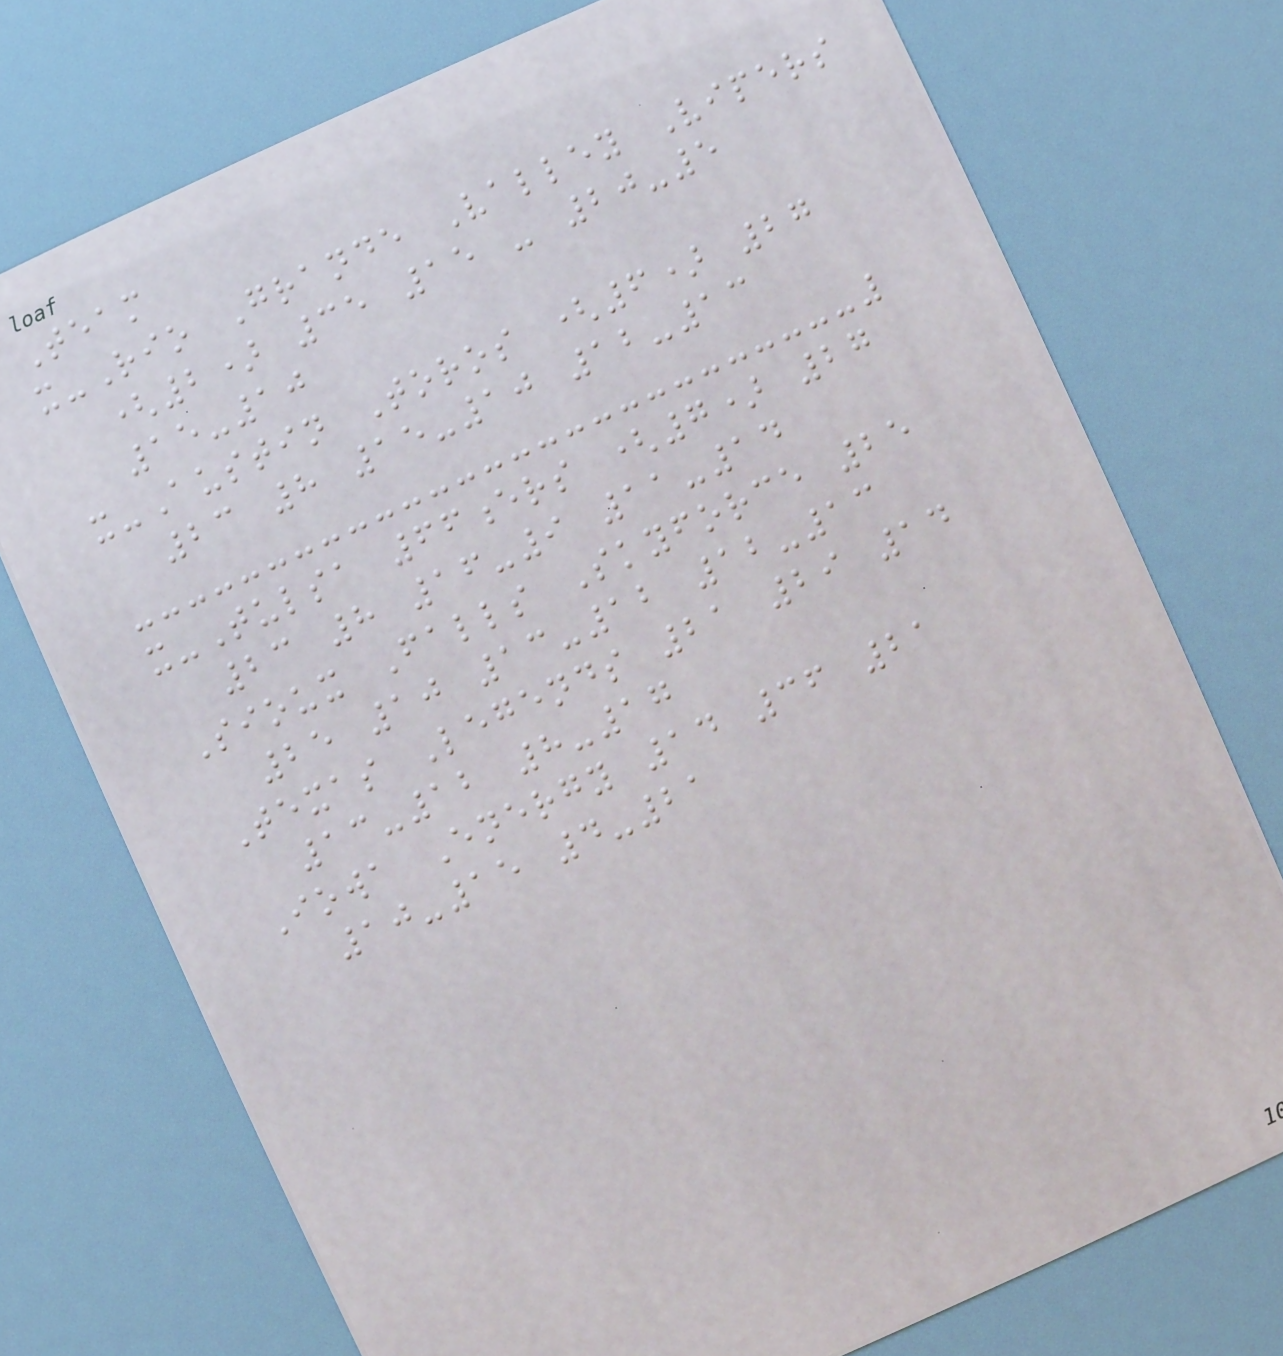Team
x-Rio Grande Valley Vipers
(2) 35 15 - 20-5
15-10
x-Austin Toros (6) 27
23 8 15-10 12-13
x-Tulsa 66ers (7) 27
23 8 16-9 11-14
Sioux Falls Skyforce 25
25 10 13-12 12-13
Texas Legends 21 29 14
13-12 8-17
Iowa Energy 14 36 21
10-15 4-21
